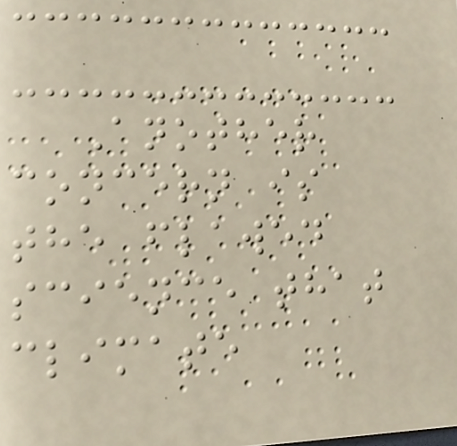Another
concern is
the flawed
science that
climate
